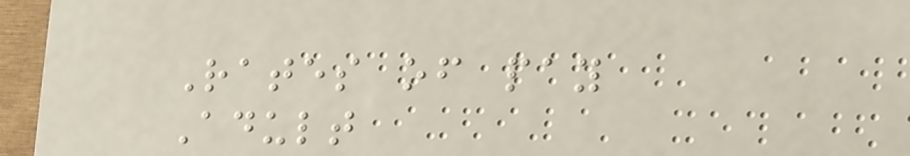Rates of pay
Adult
